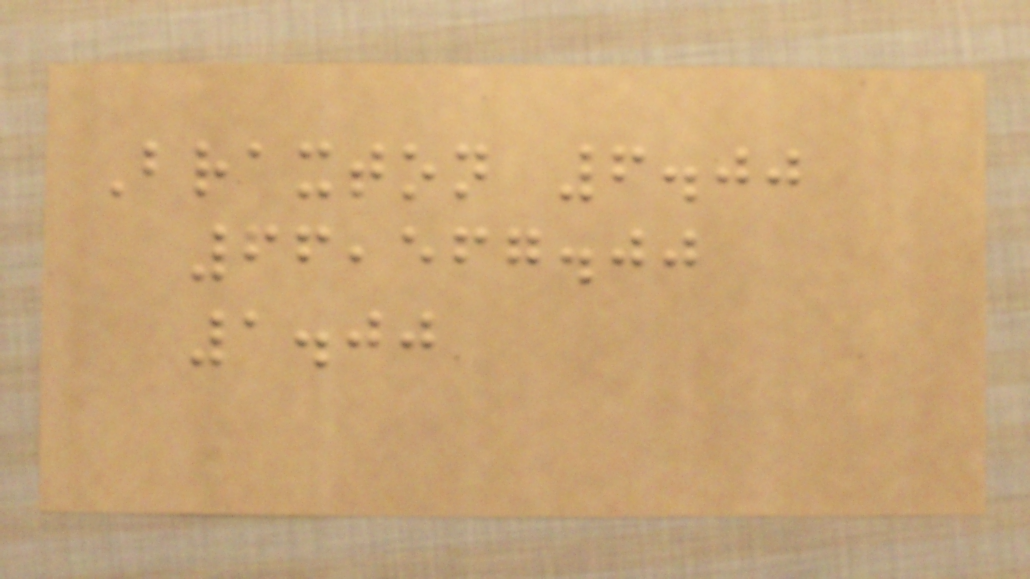Braxton 6.00
66,567.00
1.00
